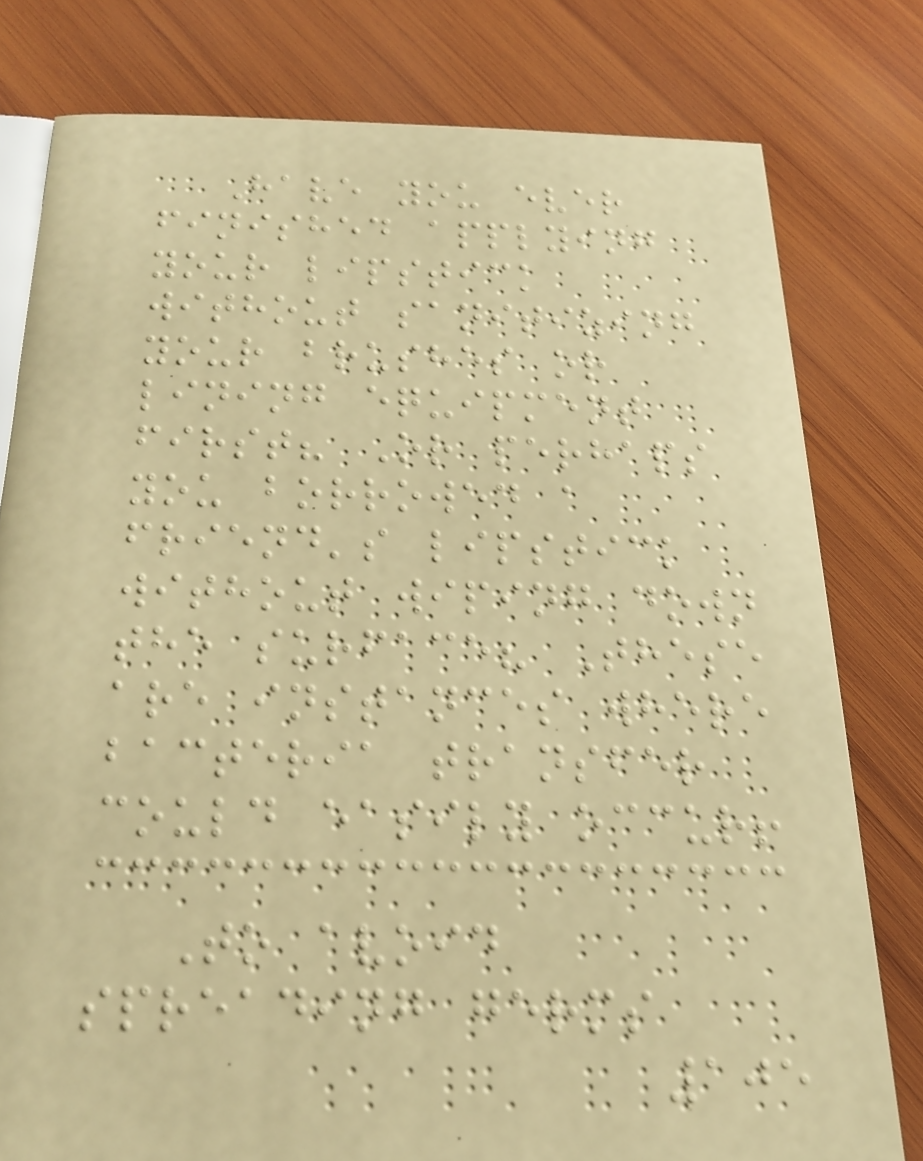Have you ever
finished applying
your lipstick
without sanitizing
your brushes or
lining equipment
first? Or perhaps
you borrowed a
friend's lipstick
without wiping down
the surface? These
are instances where
bacteria transfer
could easily occur!
To avoid
spreading germs
105
